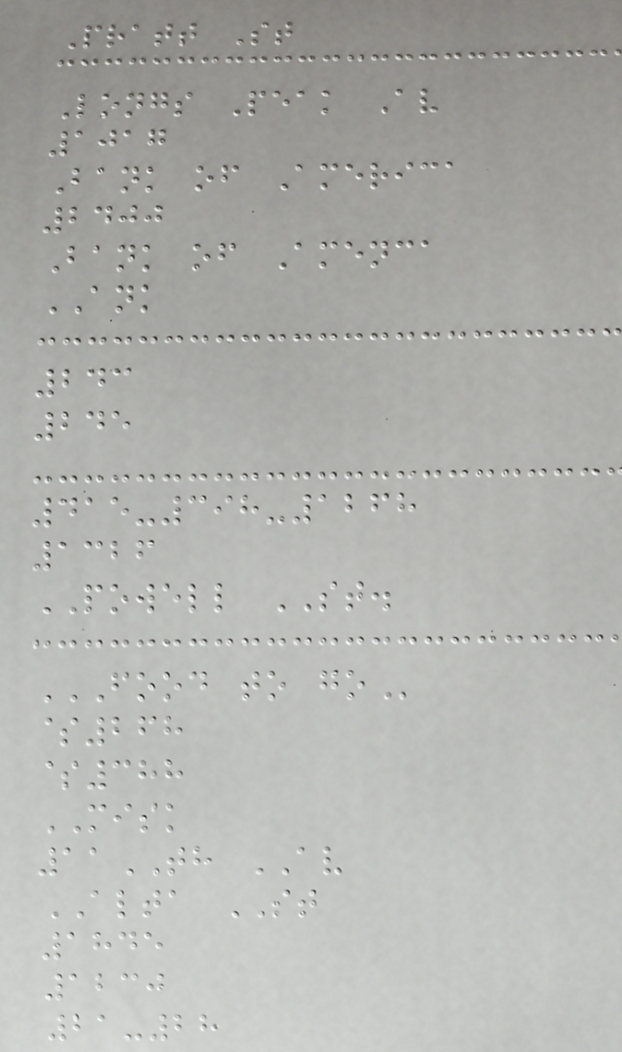Pratt St
Longs Peak Av
1017
Bank of America
2400
Bank of Amenca
ANK
243
245
415-398-1268
1326
POWELL ST.
FOOD TO GO
$268
$388
MISK
11TH AV
ALTA ST
1845
1230
21-28
